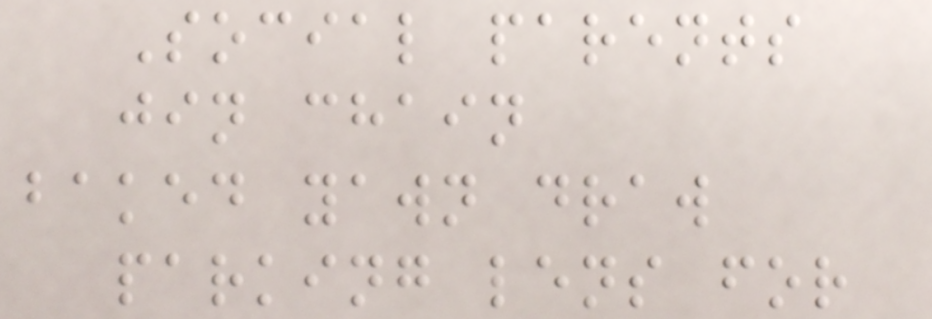Social parents
jin chain
baked yawn draw
parking lens for
